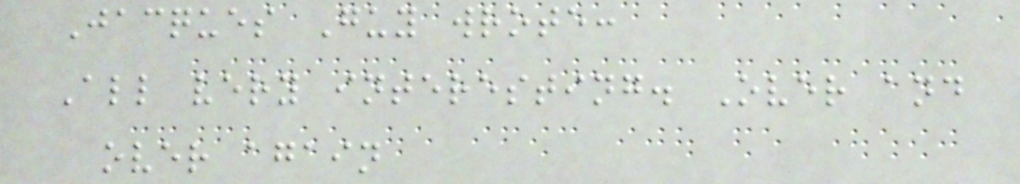Jacques Guy wrote:
All very interesting. Over and
over again
